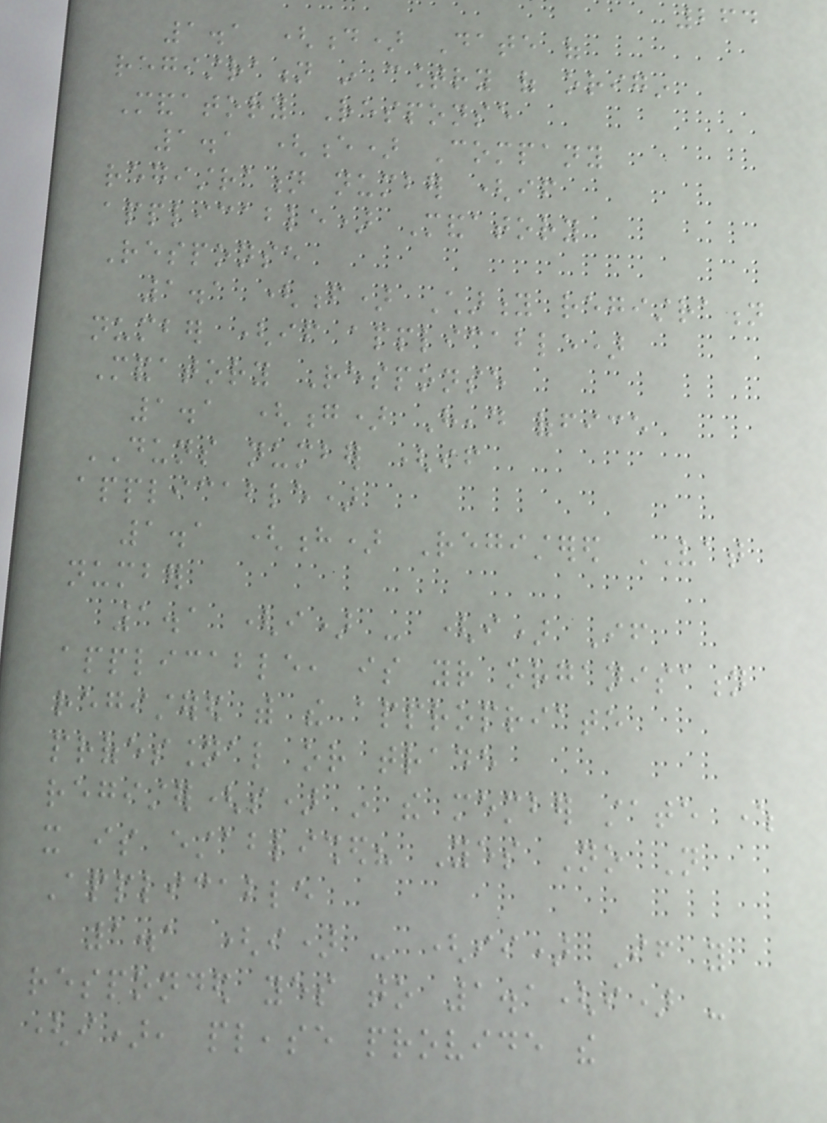264
1.1 (d) Date of
registration in country of origin
Mandatory Response
1.1 (e) Company
registration number (if
applicable) Mandatory
Response
1.1 (f) Charity registration
number (if applicable)
Mandatory Response
1.1 (g) Head office
DUNS number (if
applicable)
1.1 (h) Registered VAT
number
1.1 (i) - (i) If
applicable, is your organisation
registered with the appropriate
professional or trade
register(s) in the member state where
it is established? Yes No Not
Applicable
1.1 (i) - (ii) If you
responded yes to 1.1(i) -
(i), please provide the
